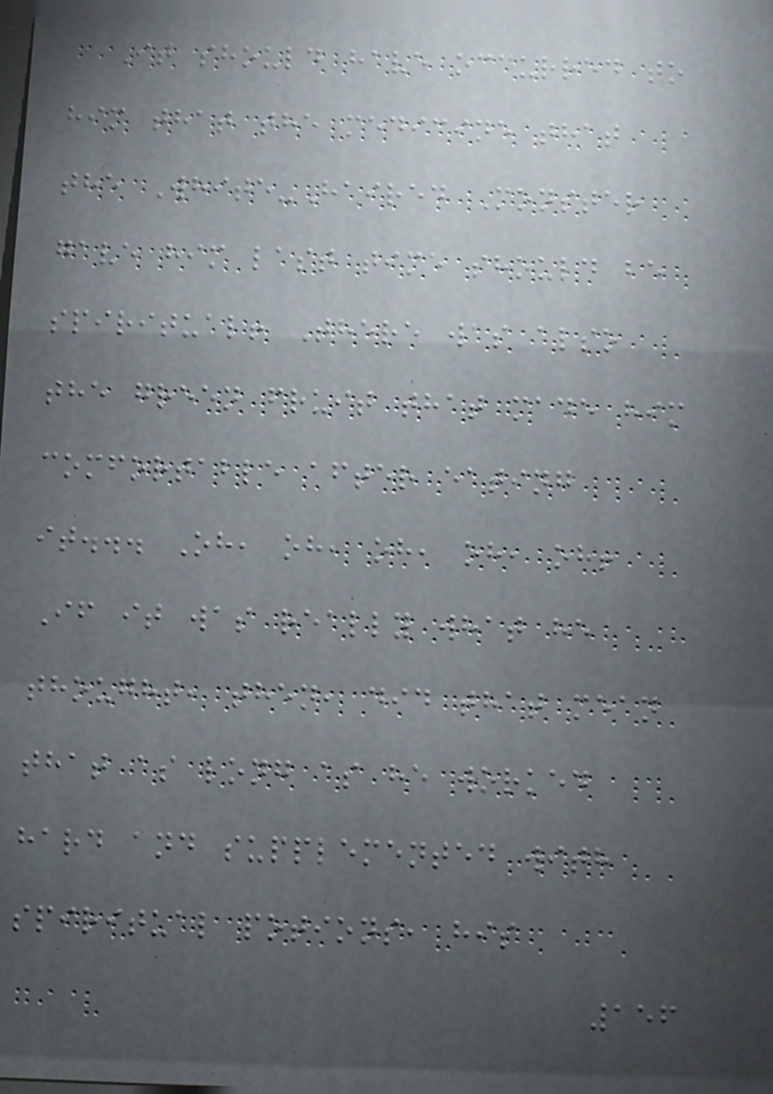It should have occurred to
him that the medicine that
the White-Haired Monster
gave him last time should be
spiritual! There was also
the green fruit that made him
comfortable after eating
it... Oh, oh, oh, oh, oh!
If it was really what he
thought, then, did that mean
that as long as he worked
hard and supplemented with
spiritual potions, his
156
